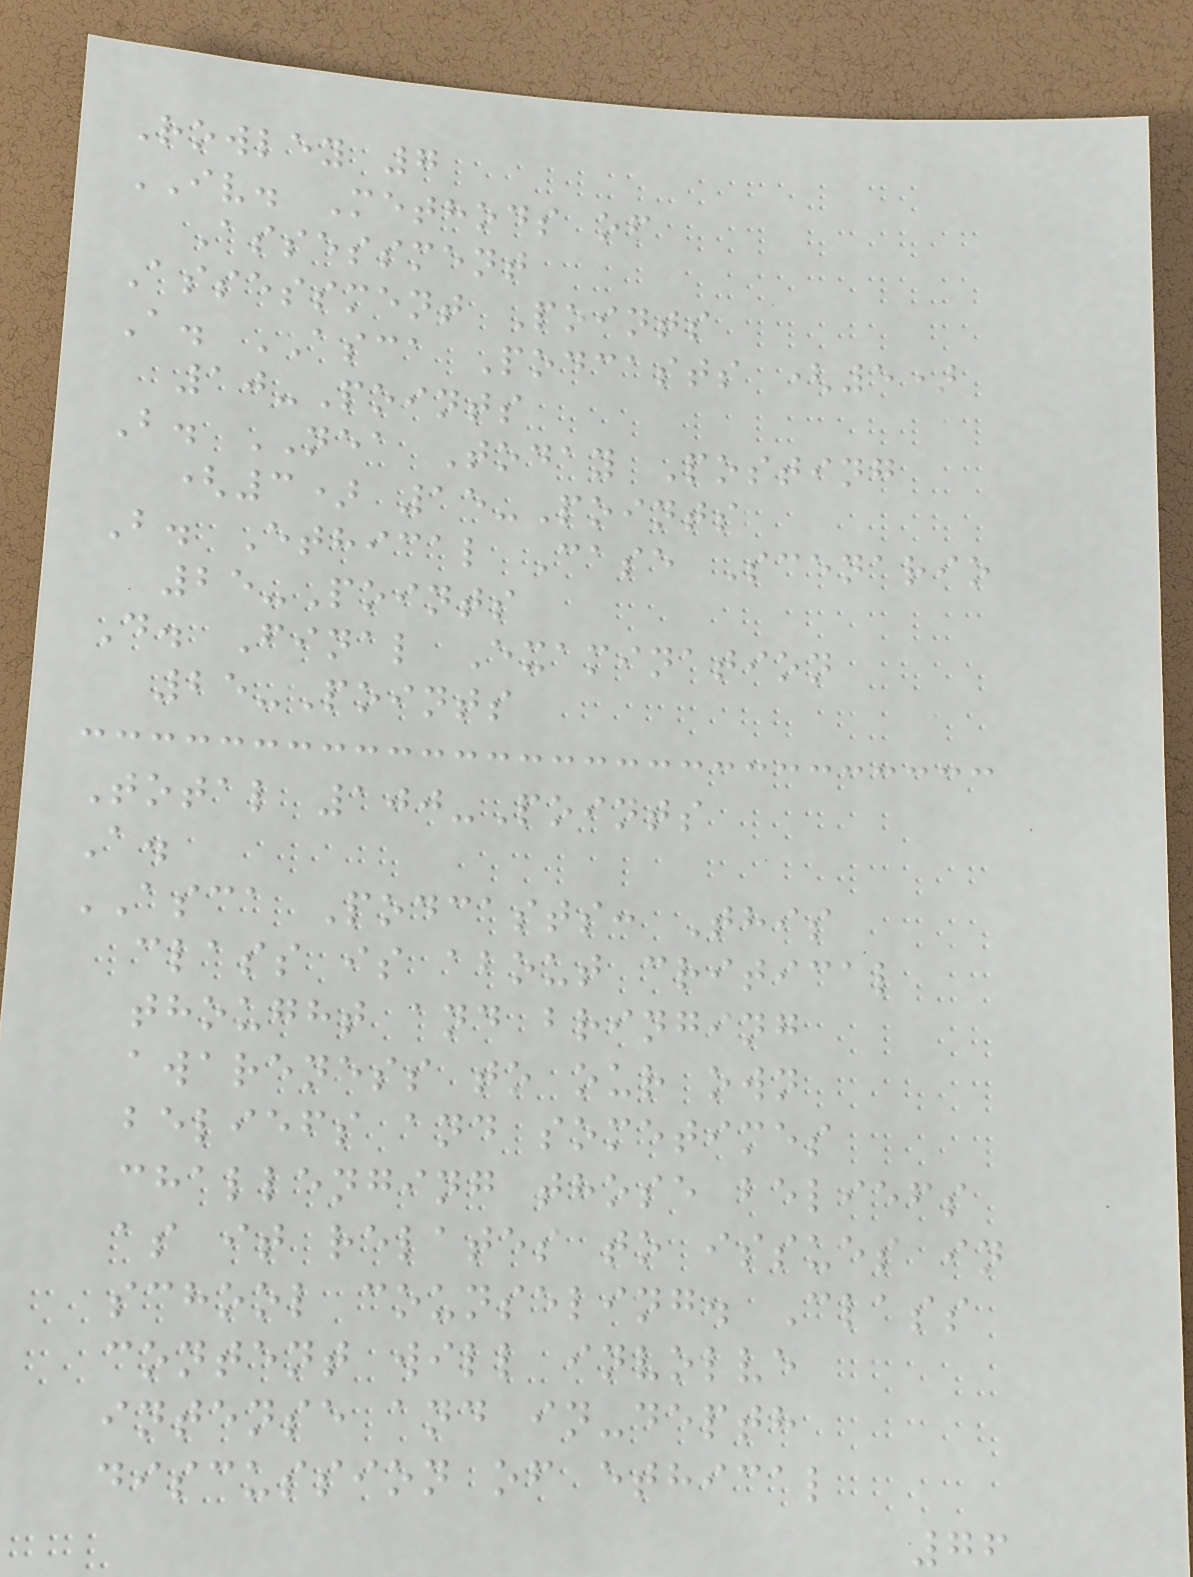Rowley 7
IV. Methods of
Assessment
Assessment Points
A. ASCA Podcasts (5)
10-Points
B. NEA Today Posting
(3) 15-Points
B. Ethical Case Scenario
25-Points
D. Final Examination
25-Points
Total 100-Points
A.
ASCA Podcasts: This
class is about critical
thought and bringing
awareness to our own
beliefs and sometimes
challenging those beliefs
as it relates to issues in
school counseling. Class
content will involve
intense and in-depth
discussion of ethical
76
